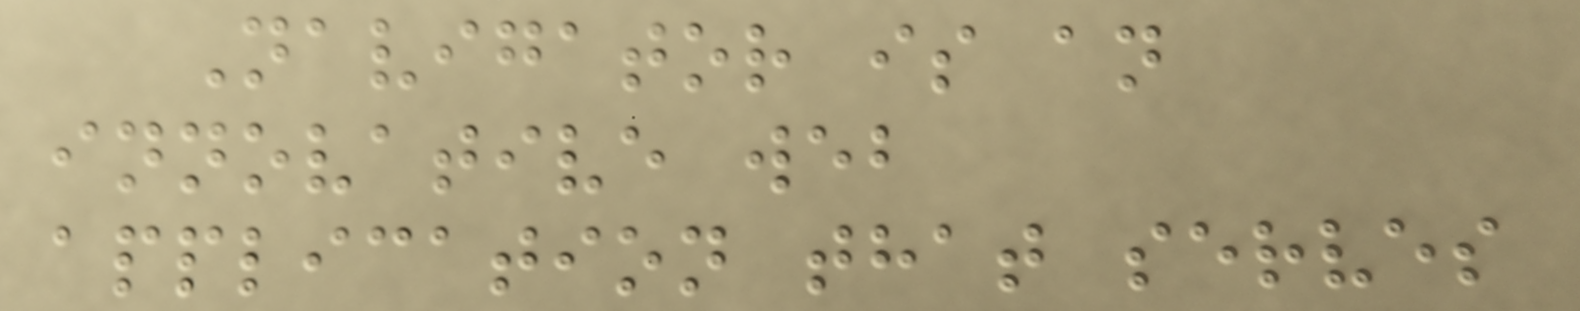Navigator is an
innovative web
application that serves
